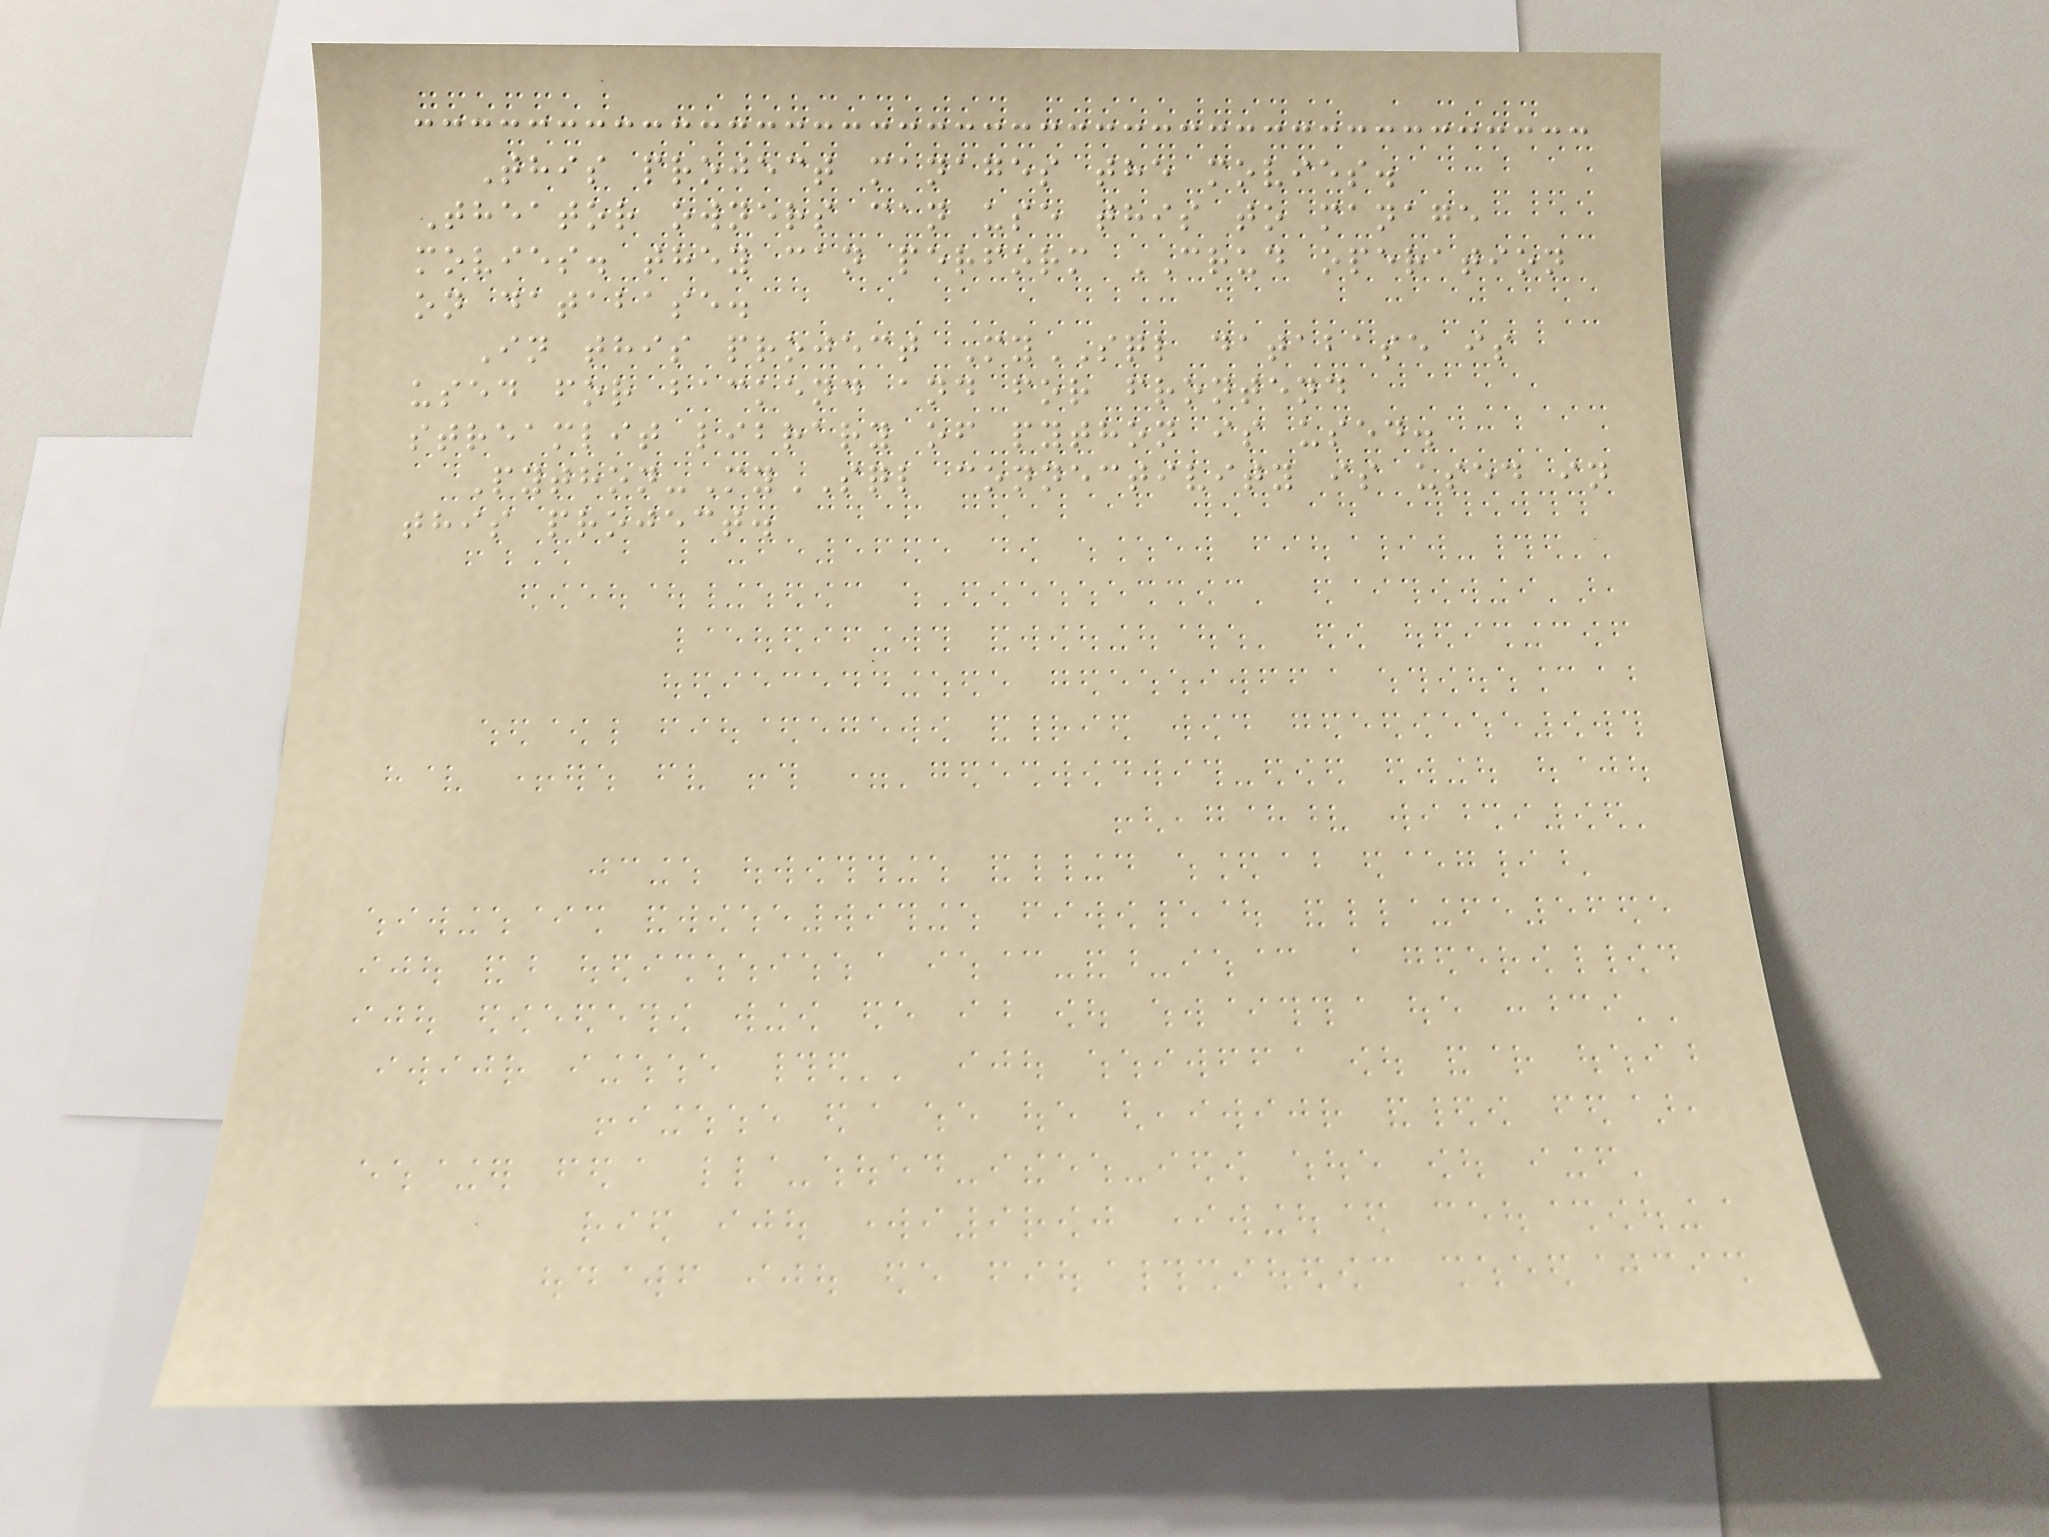This project manages the movies.
Theator owners can use this to manage
movies. they can perform CRUD operation
on database.
In this project MySQL database is
used for backend and for frontend
streamlit library of python is used.
Python-MySQL connectivity is used in
this project.
